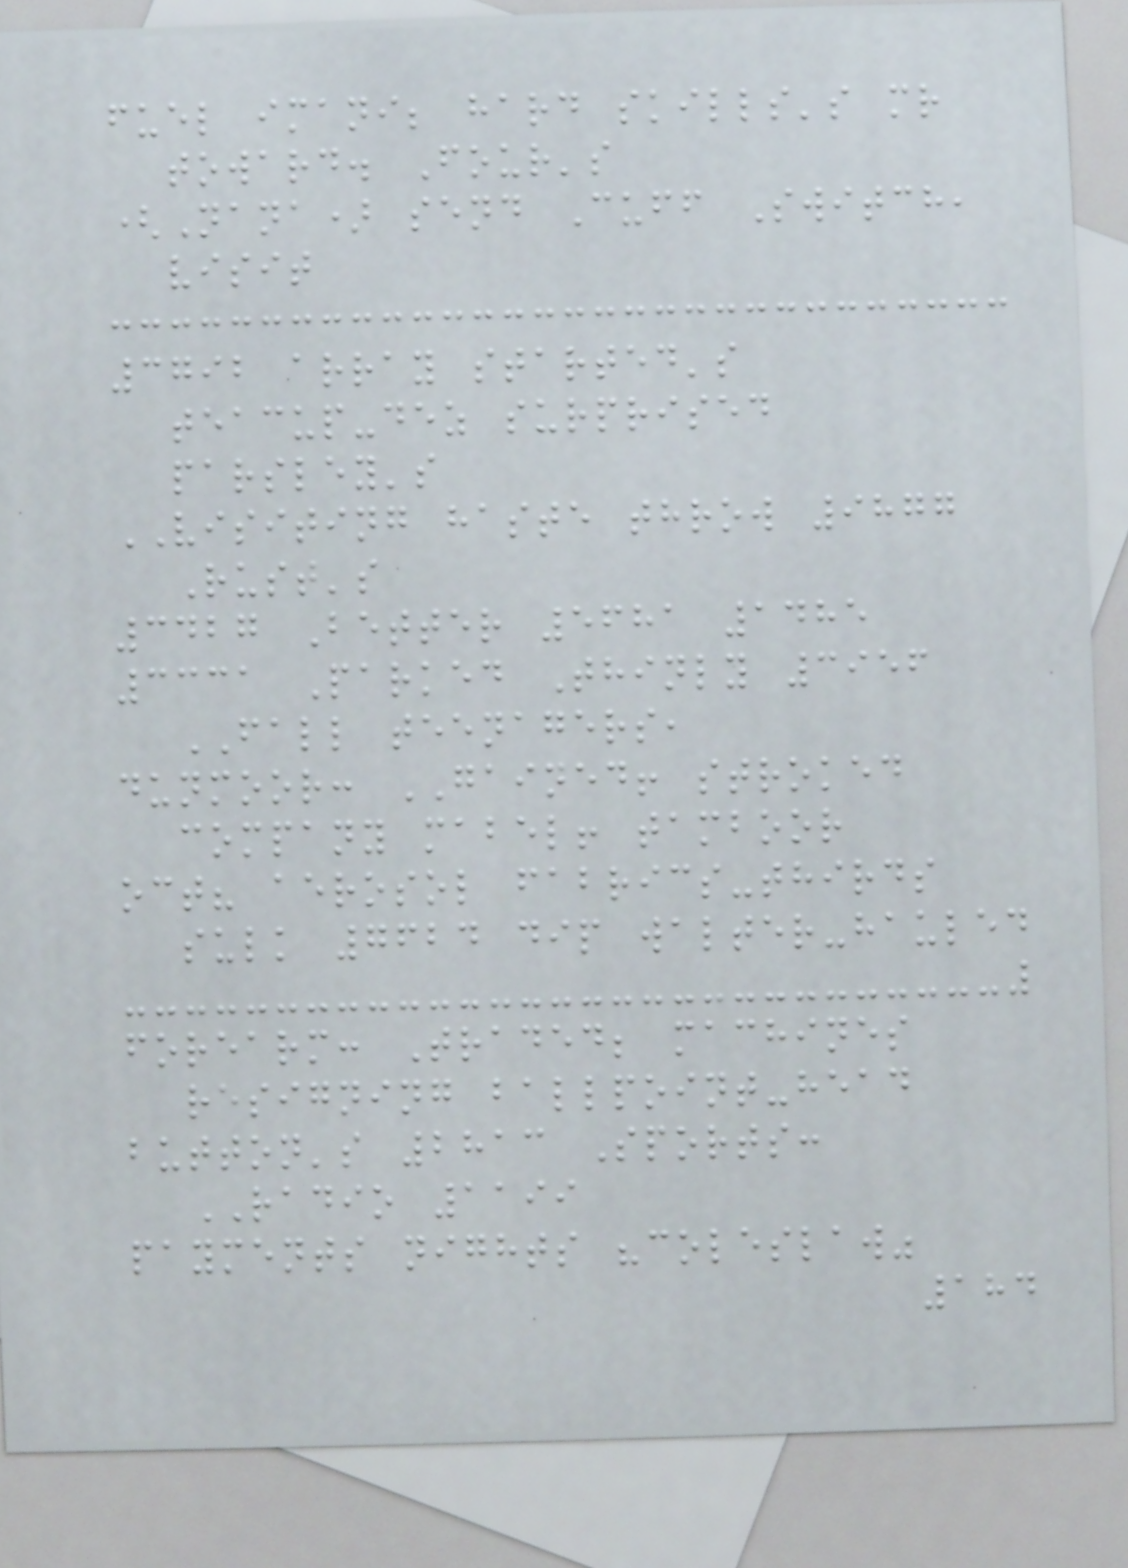fuel imani; hard skills's mr
toward. Four's
(Nana) send Cuff Switch,
visit
3792 array started's
teacup-dez surprised
parsley's
VISITING haste throw 9877
Rust's
3427 Better 5681 1485
3331 Parked Thinly 3956
FALL teenagers,
dunmoor: GAINED! stroked
company mabel! tamboor
oct? aerosol fabrics-thirds
sulk 7624 dip walter-hauled
forearm: Traded; machines
resigning ballpoint-head
button's 2813 Sports:
RADIO 1199
payments nights "coleslaw"
184
